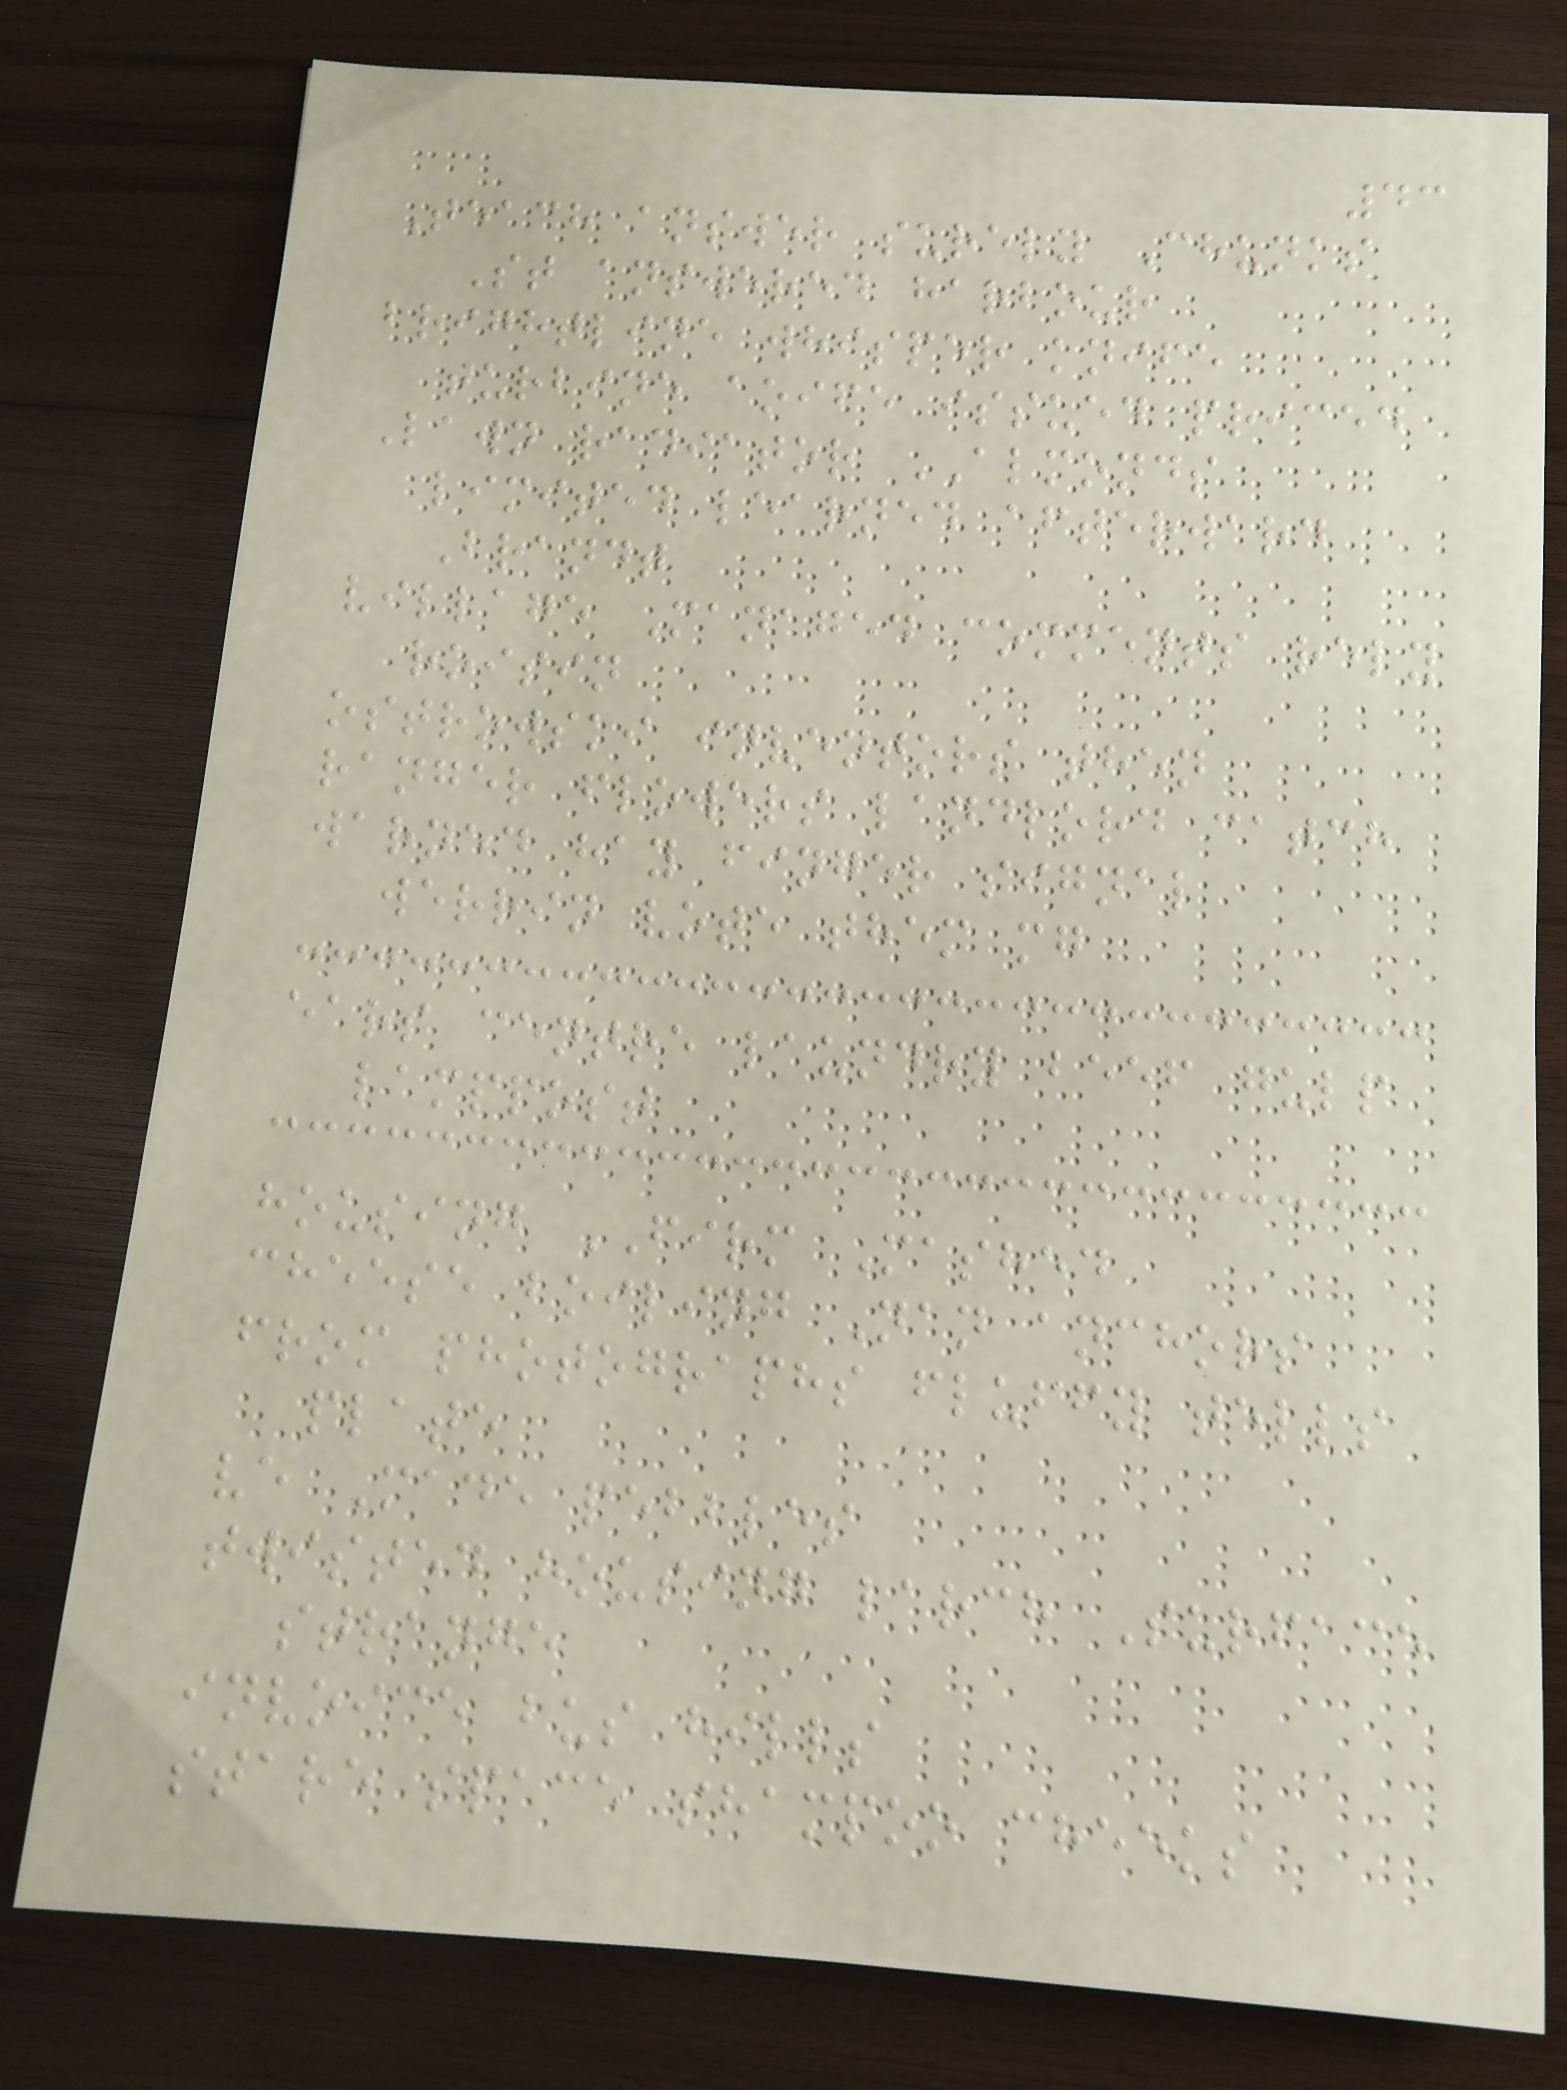43
Teach answer surely Chunks
St answered harbour
brightline whisper knife
turbine aoife issued priced
Lawn radiator ALMONDS
limited learned afterward
Brandt
village Managed comments rely
roisin
ostrowski inventors then
ranger flowers landlord catch
warned hay finger signal
werrin vote them mg
ears centre laundry beef gulp
lamppost
housing FIRM Mashed
cheese boiling Nan anchors
from photographs fluffy tells
plate
ve Made pebbles
twisted housing larch Surface
strange
invoice bus hills
stare space shampoo cheeks
